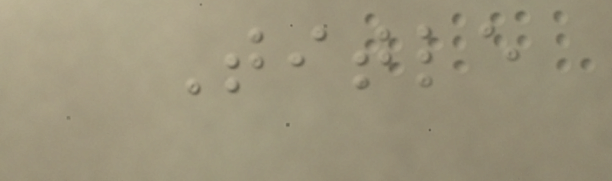Title
